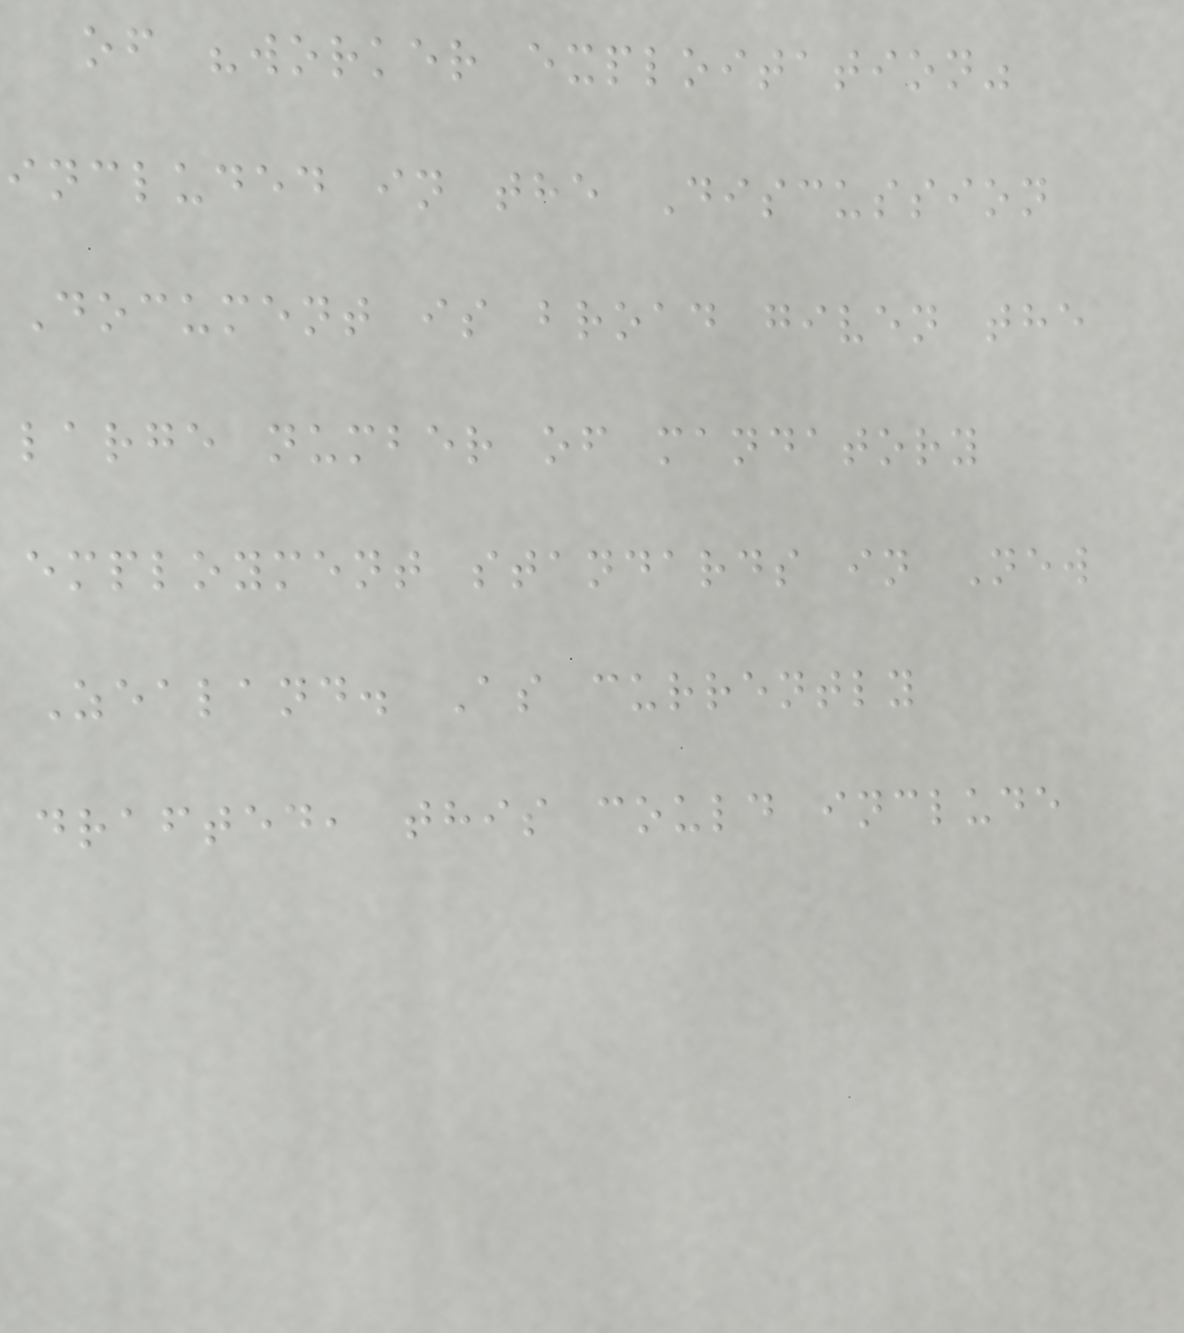of "worker exploitation"
included in the Discussion
Document is broad given the
large number of mandatory
employment standards in New
Zealand. As currently
drafted, this could include
